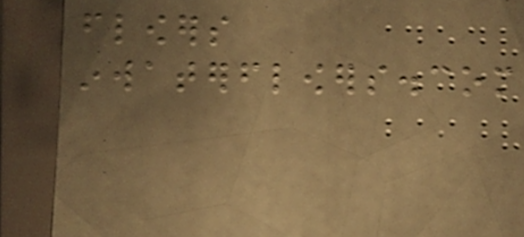flowers
inwaterflowers.com
